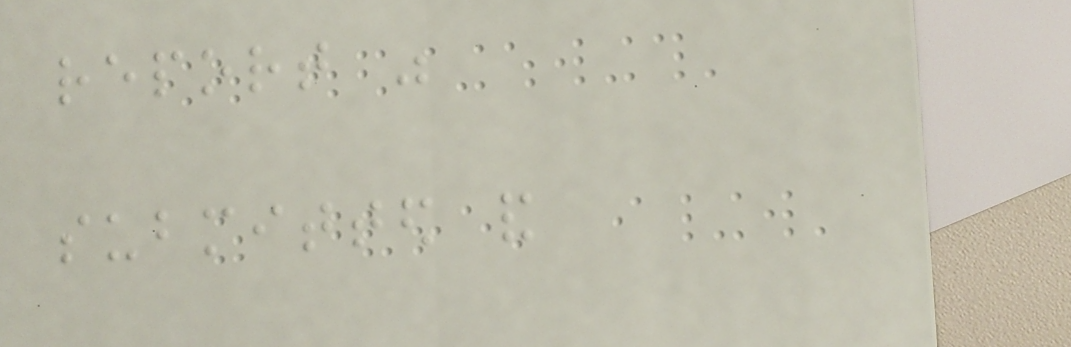report was
submitted and
